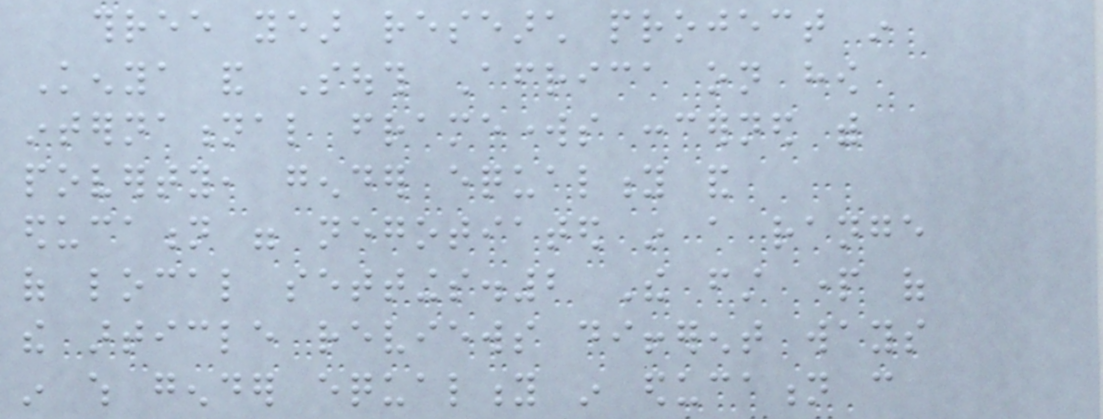three year research project in
Kenya and South Africa on how
international frameworks concerned with
poverty, gender equality and
education were negotiated in a range
of local settings.2 The first part of
the article reviews different ways
in which gender equality in education can
